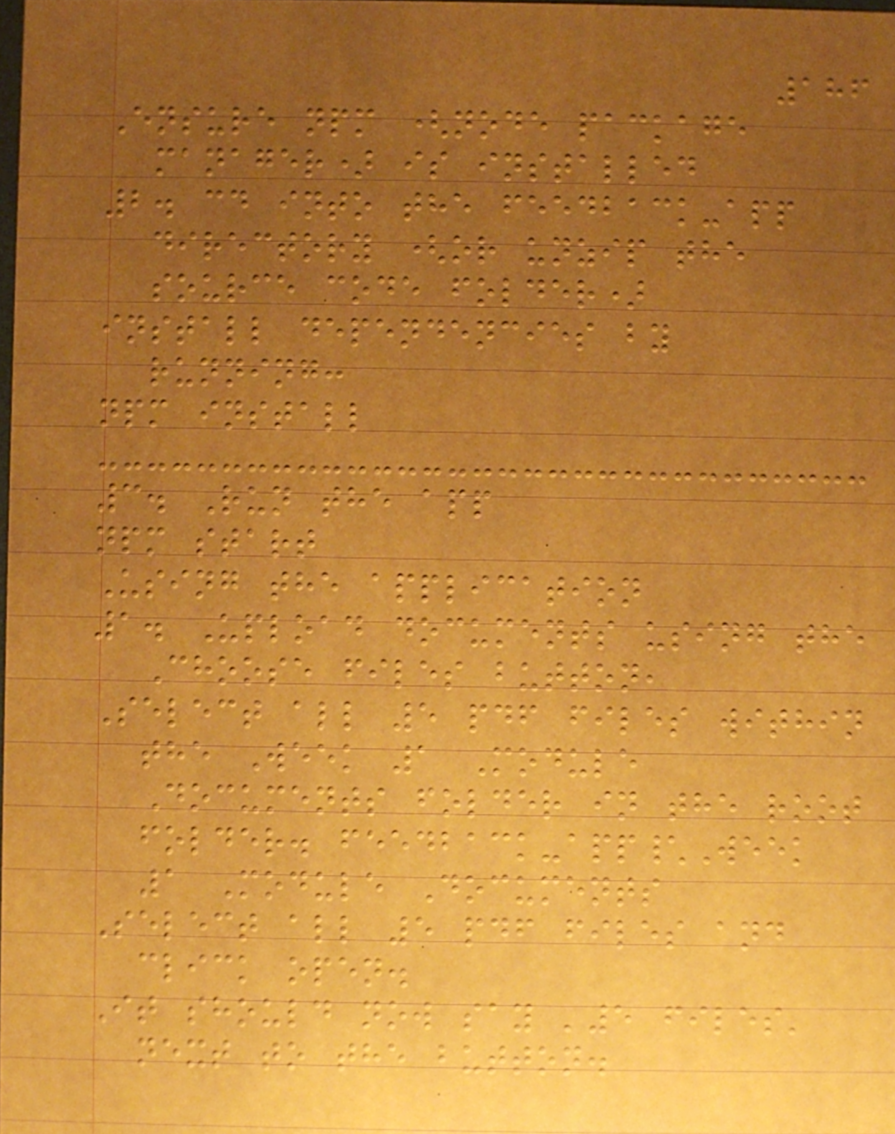186
Ensure npm (node package
manager) is installed
2. cd into the feedback-app
directory (or unzip the
source code folder)
install dependencies by
running:
npm install
3. Run the app
npm start
Using the application
1. Upload documents using the
Choose files button,
Select all 5 pdf files within
the Week 1 Module
Documents folder in the root
folder. feedback-app\Week
1 Module Documents
Select all 5 pdf files and
click open.
It should now say '5 files'
next to the button.
